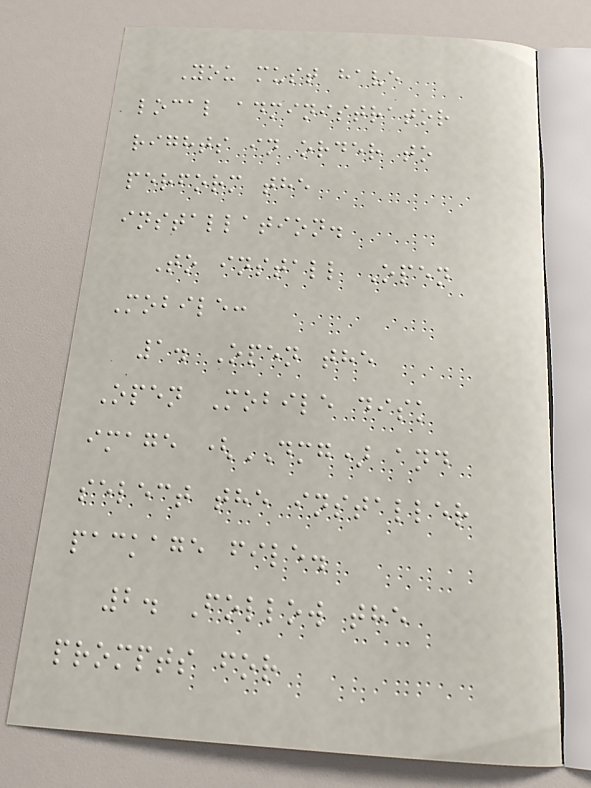You must have
local administrator
rights in order to
perform the
installation.
To install Open
Mobile:
1. Open the
Open Mobile disk
image (DMG) and
select the installer
package file.
2. Follow the
prompts for
